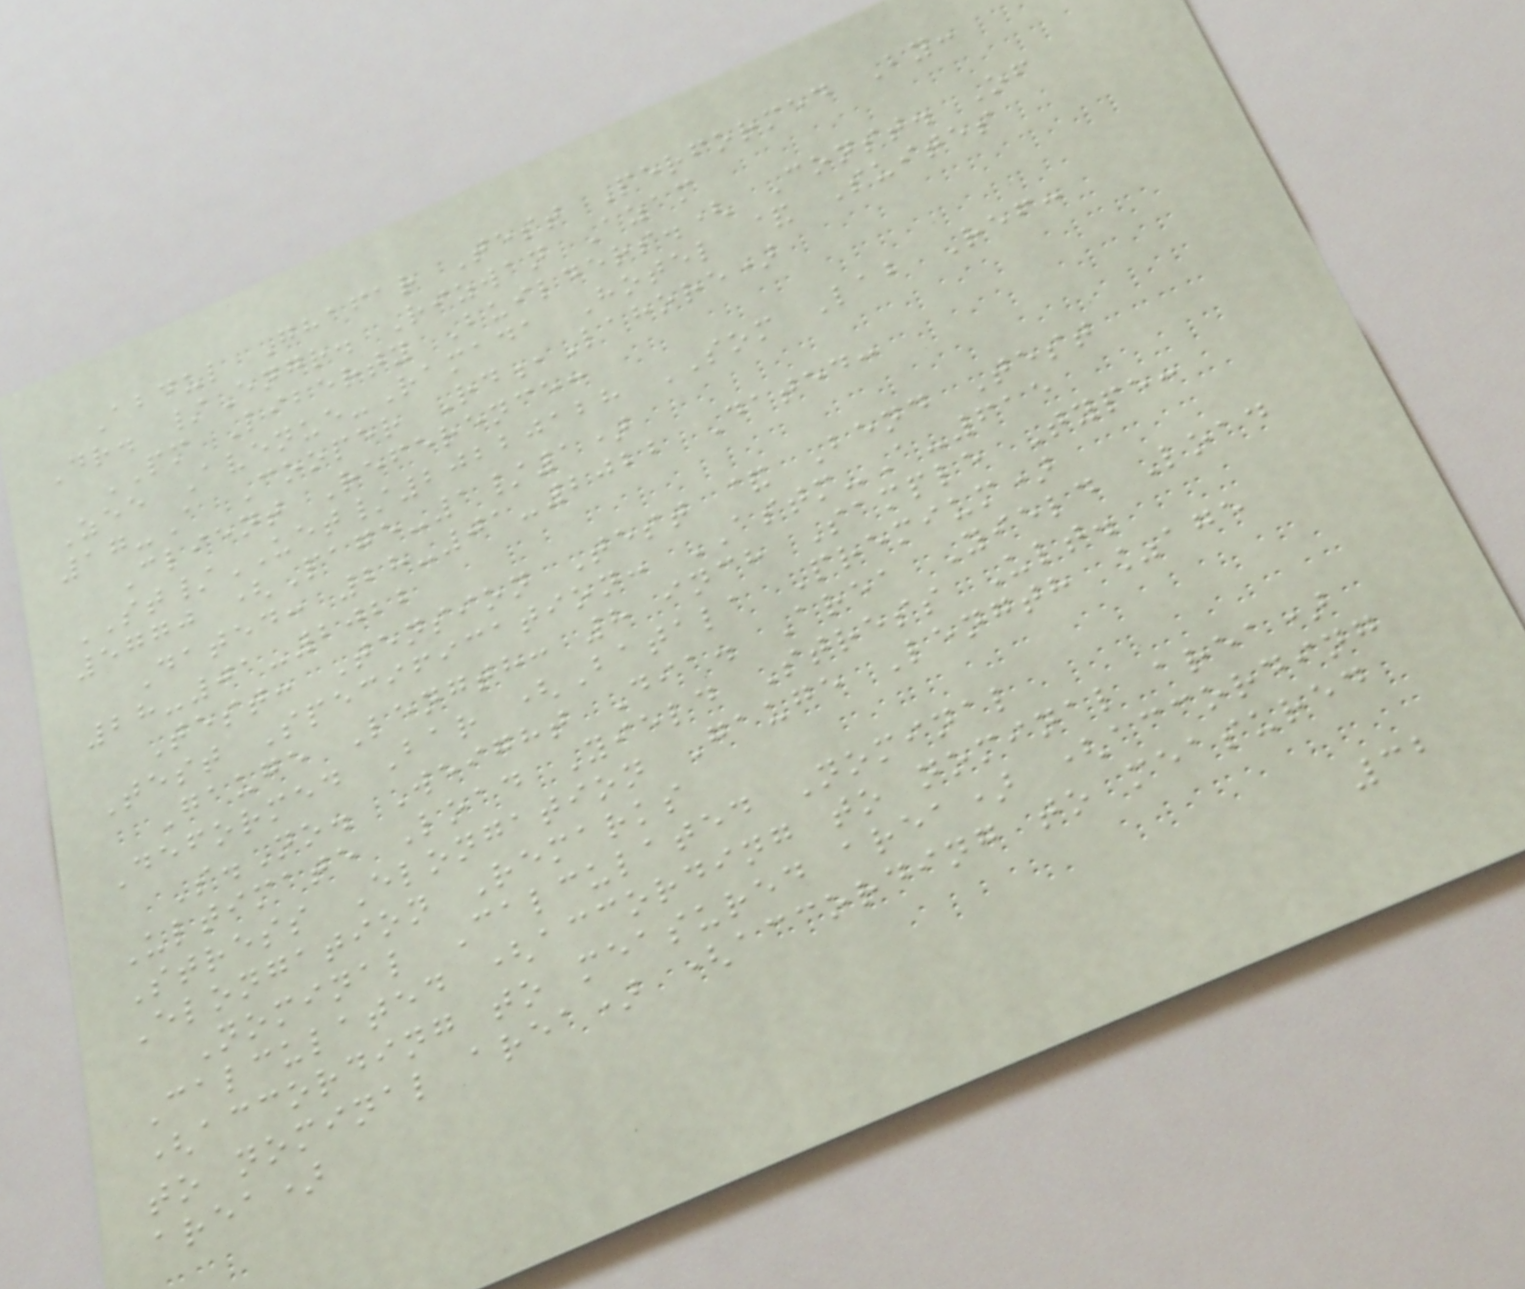Abdul Ghafar Test Performed By:
Dr. /Engr. Rizwan Azam
PM Liberty Builders.( Const. Of
Zee Avenue-Ramada Hotel & Suites
17-A Cooper Rd,Lahore)
Client Reference:
ST/UET/20220128 SOM Lab Ref:
5770 (Page-1/1)
Dated: 28-01-2022 Dated:
28-01-2022
Test: Tension Test & Bend Test
Test Specification: ASTM-A-615
Gauge Length: 8 inch Sample Type:
Deformed Bar (Batala Premium)
S.No. Weight Dia. Area Yield Load
Ultimate Load Yield Stress Ult.
Stress Elongation Gauge Length %age
Elongation Remarks
Nominal Calculated Nominal
Calculated (according to nominal area)
(according to measured area) (according
to nominal area) (according to measured
area)
32
